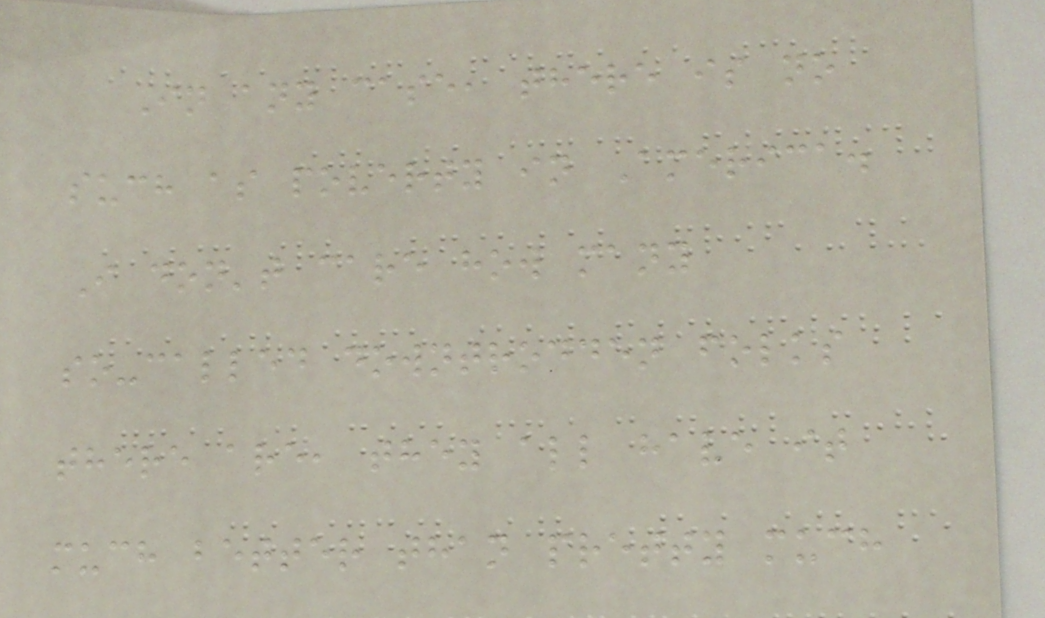In any case, there is no
such as poverty in America.
I don't care how many
so-called downtrodden folks
there are, they all have it
much better than pretty much
